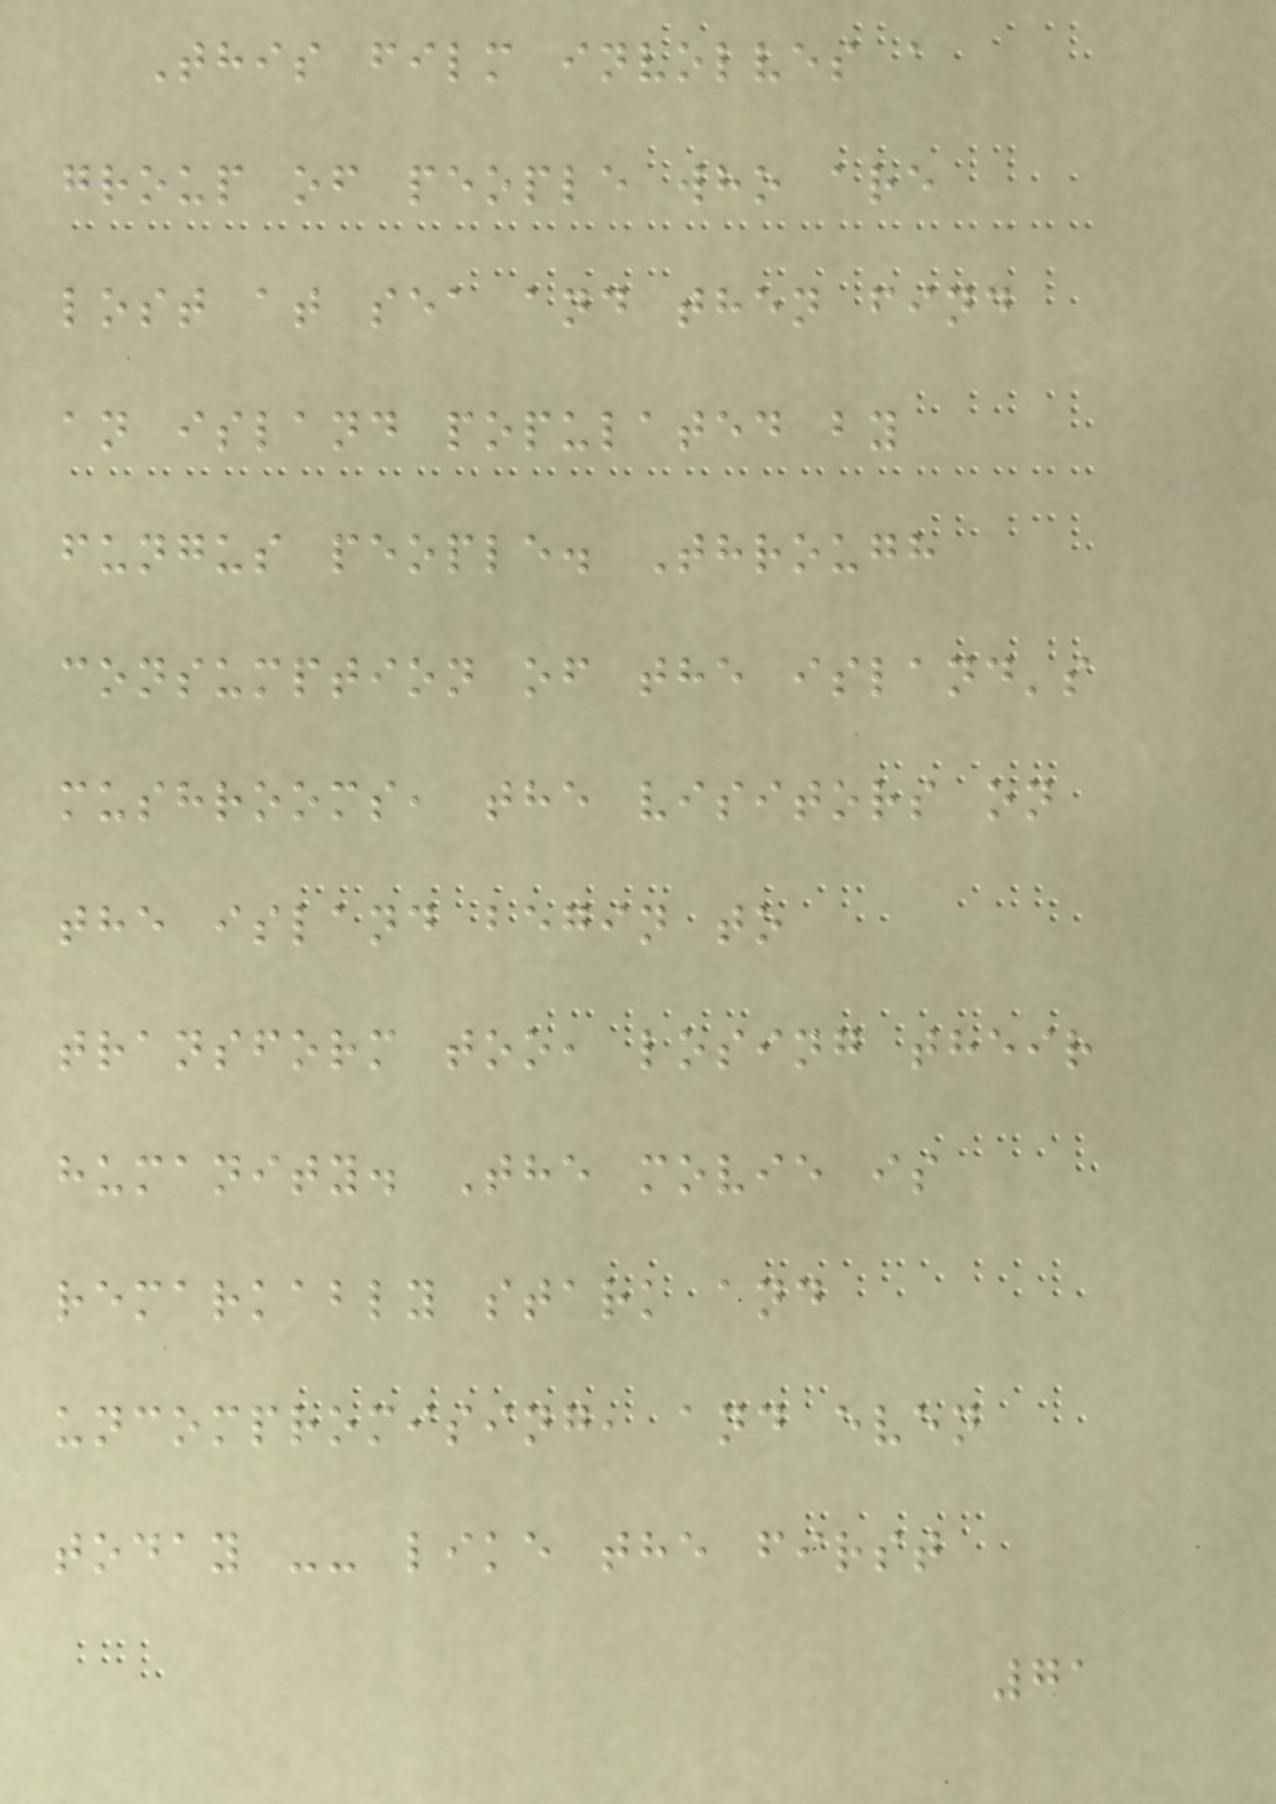This film involves a
group of people who are
lost at sea and then find
an island populated by
fungus people. Through
consumption of the island's
mushrooms, the visitors on
the island begin to
transform too, losing their
humanity. The movie is
remarkably stark and
uncompromising, and even
today -- like the first
71
